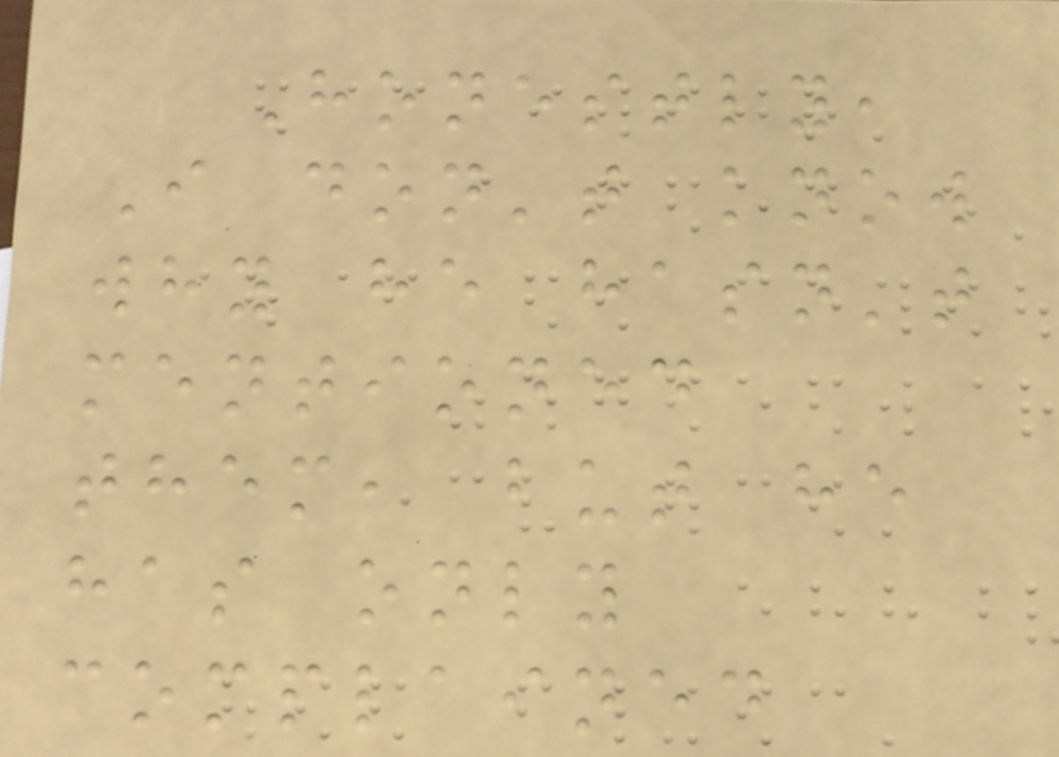Honestly,
I don't know
why he hasn't
mentioned
them, but he
has only
complained
